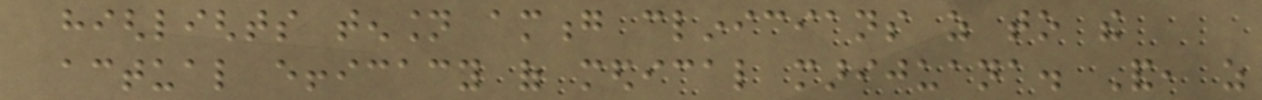highlights tension among clinicians as to the
actual efficacy of medical marijuana. And, as
